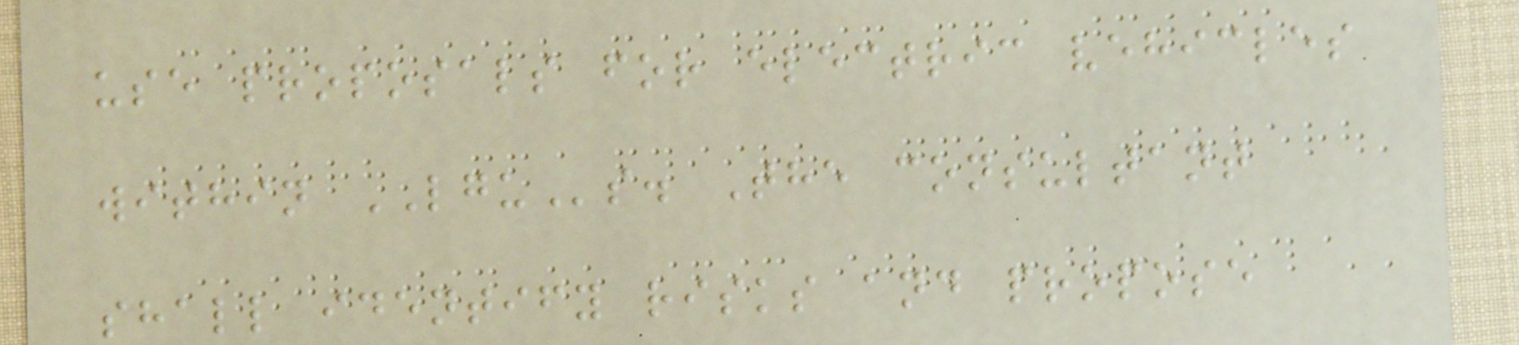use proposals for electric vehicles
within LGUs. The consultant
shall identify risks and propose
